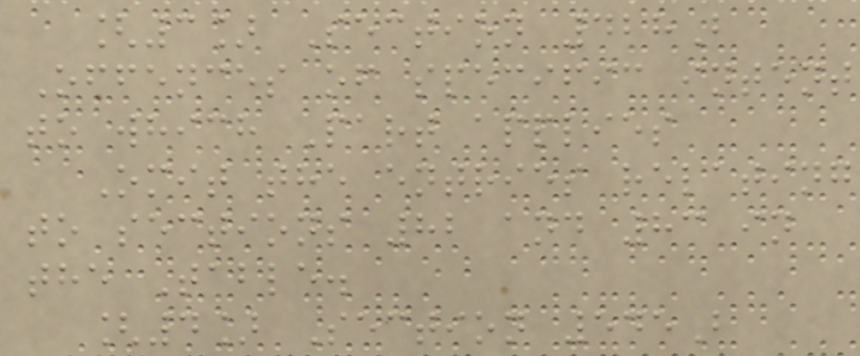[3] Section 428B
Offences of specific intent
to which Part applies
Omit the entries relating
to sections 82 and 83 in
the Table.
[4] Section 545B
